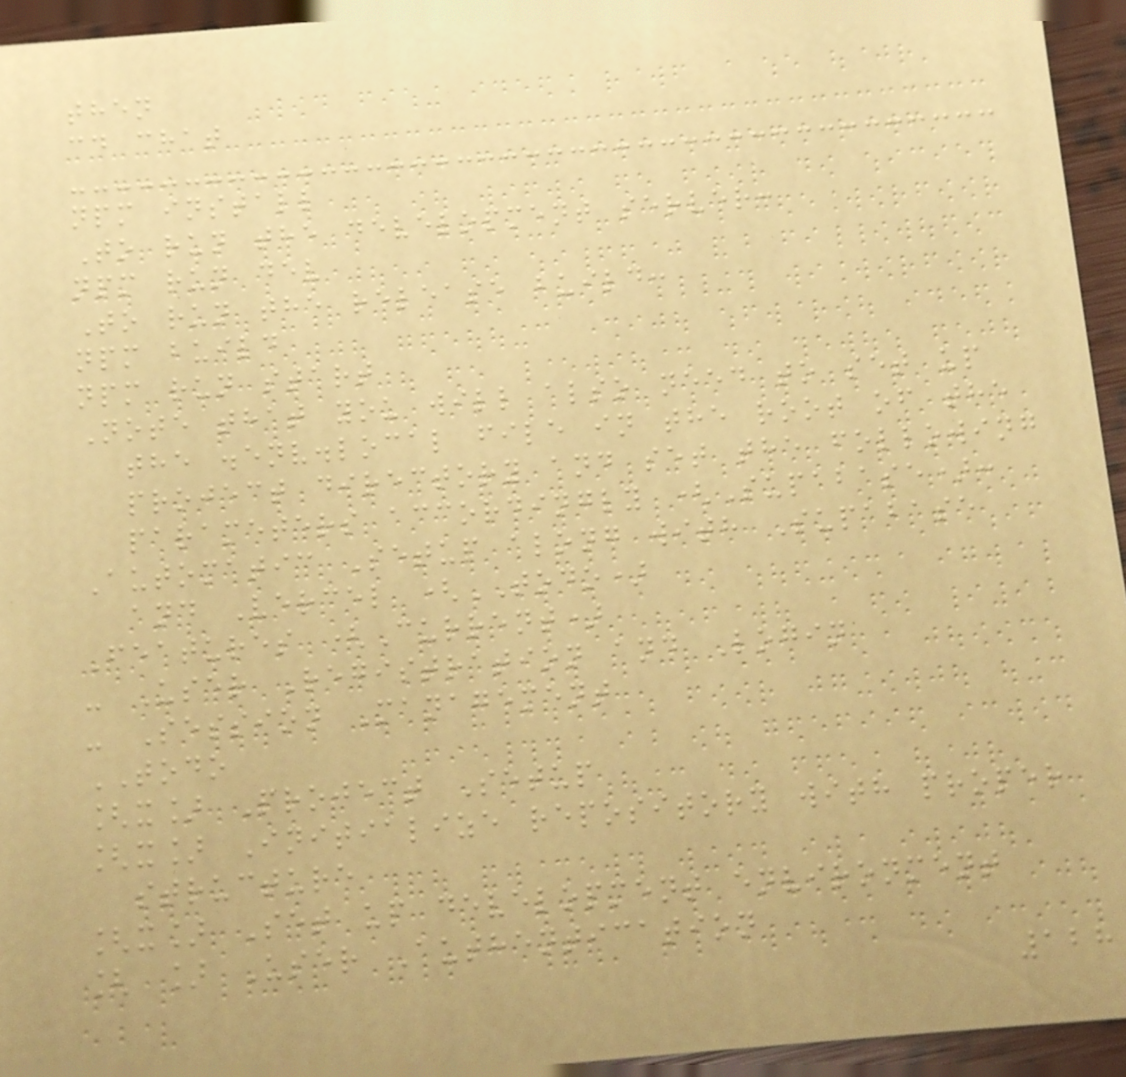then
cd chat
npm install
To run the development server:
npm run dev
To run the release build:
npm build
npm run start
Note that you will also need to set up
the .env.local file in the root of the
project directory and set the following
parameters accordingly (Supabase):
Automatic Setup along with Supabase
and Vercel (TODO)
Features (Current)
- User Registration and Login
- Session Management
TODO
[x] Project Setup
[x] Initialize repository with proper
structure
[x] Set up development environment
[ ] User Authentication
128
